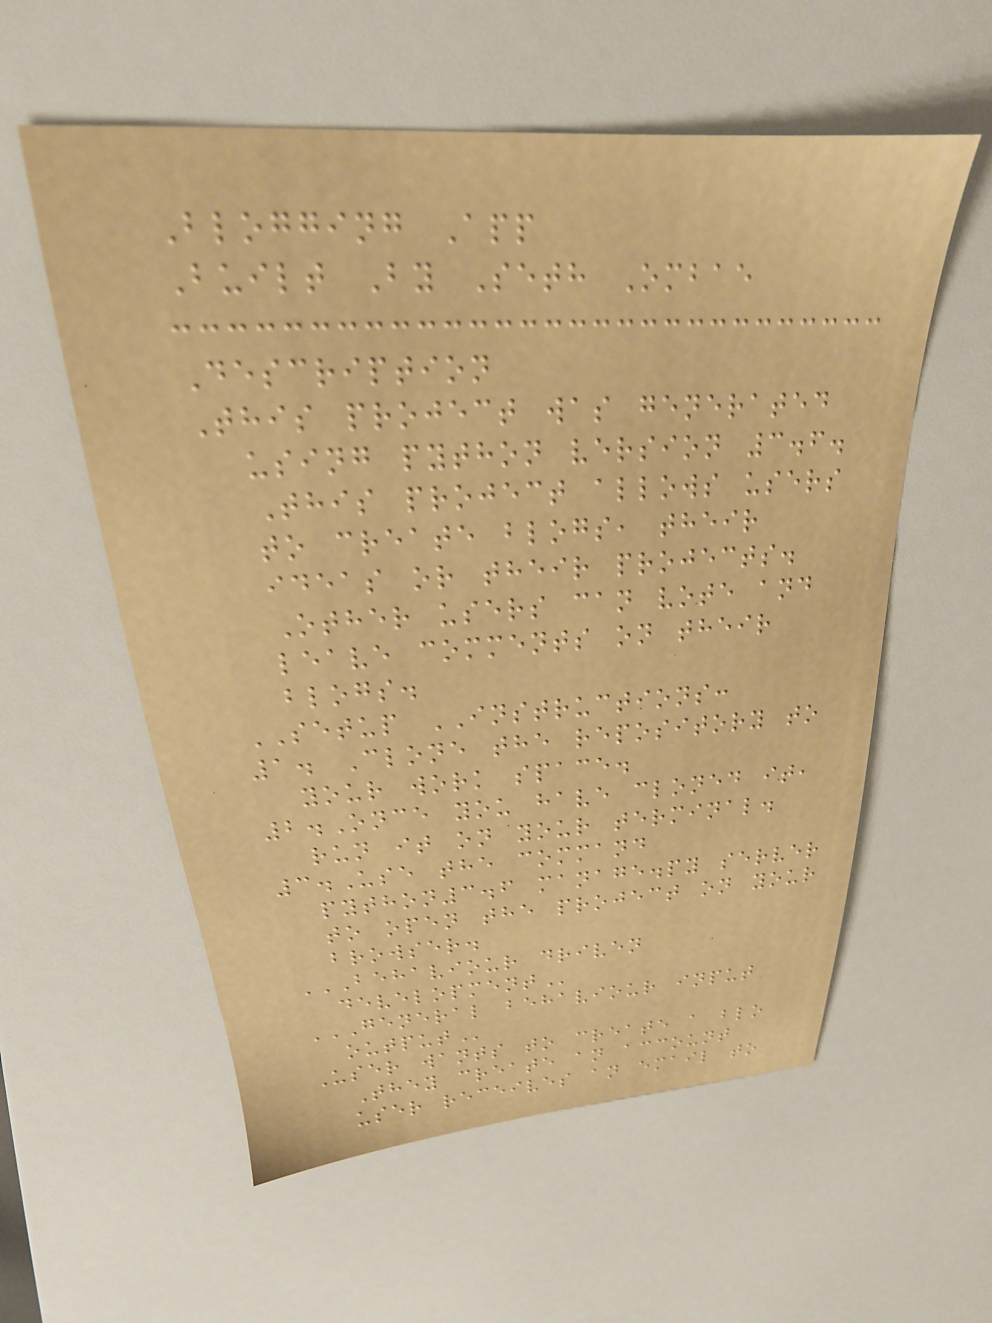Blogging App
Built By Seth Ombae
Description
This project was generated
using python version 3.6.
This project allows users
to create blogs, their
ideas or their projects.
Other users can vote and
leave comments on their
blogs.
SETUP INSTRUCTIONS:
1. Clone the repository to
your work space.
2.Once you have cloned it,
run it on your terminal.
3.Use the command
python3.6 manage.py server
to open the project on your
browser.
BEHAVIOUR DRIVEN
DEVELOPMENT
GENERAL BEHAVIOUR INPUT
OUTPUT
User wants to create a blo
They create an account
user receives an email to
